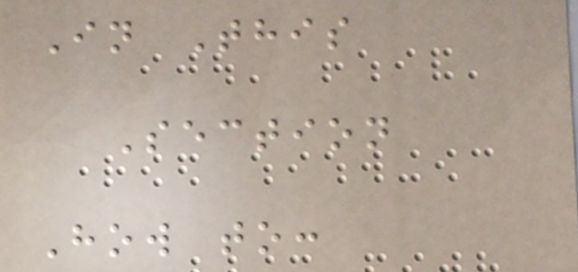In This
Section
How to:
